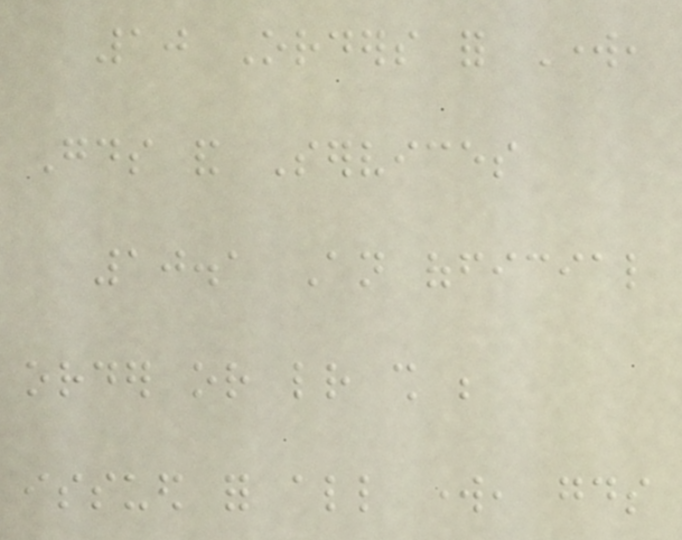10 Orders for Work,
Goods and Services
10.1 An official
order or letter shall be
issued for all work, goods
